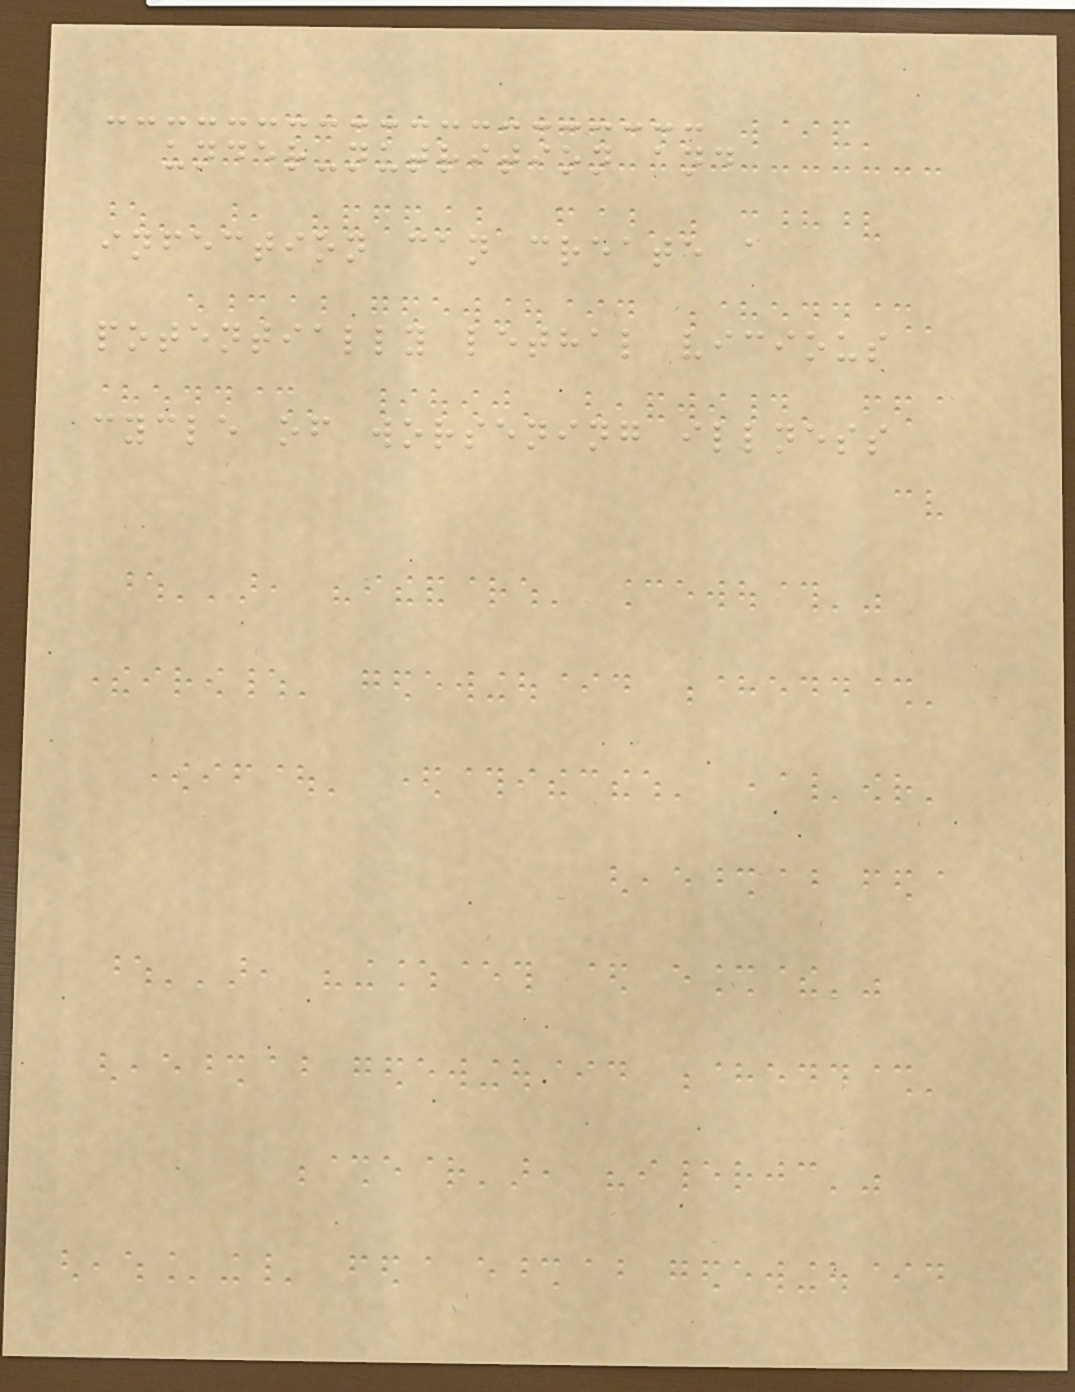under-nutrition and
infection can create a
potentially lethal vicious
cycle of worsening illness
